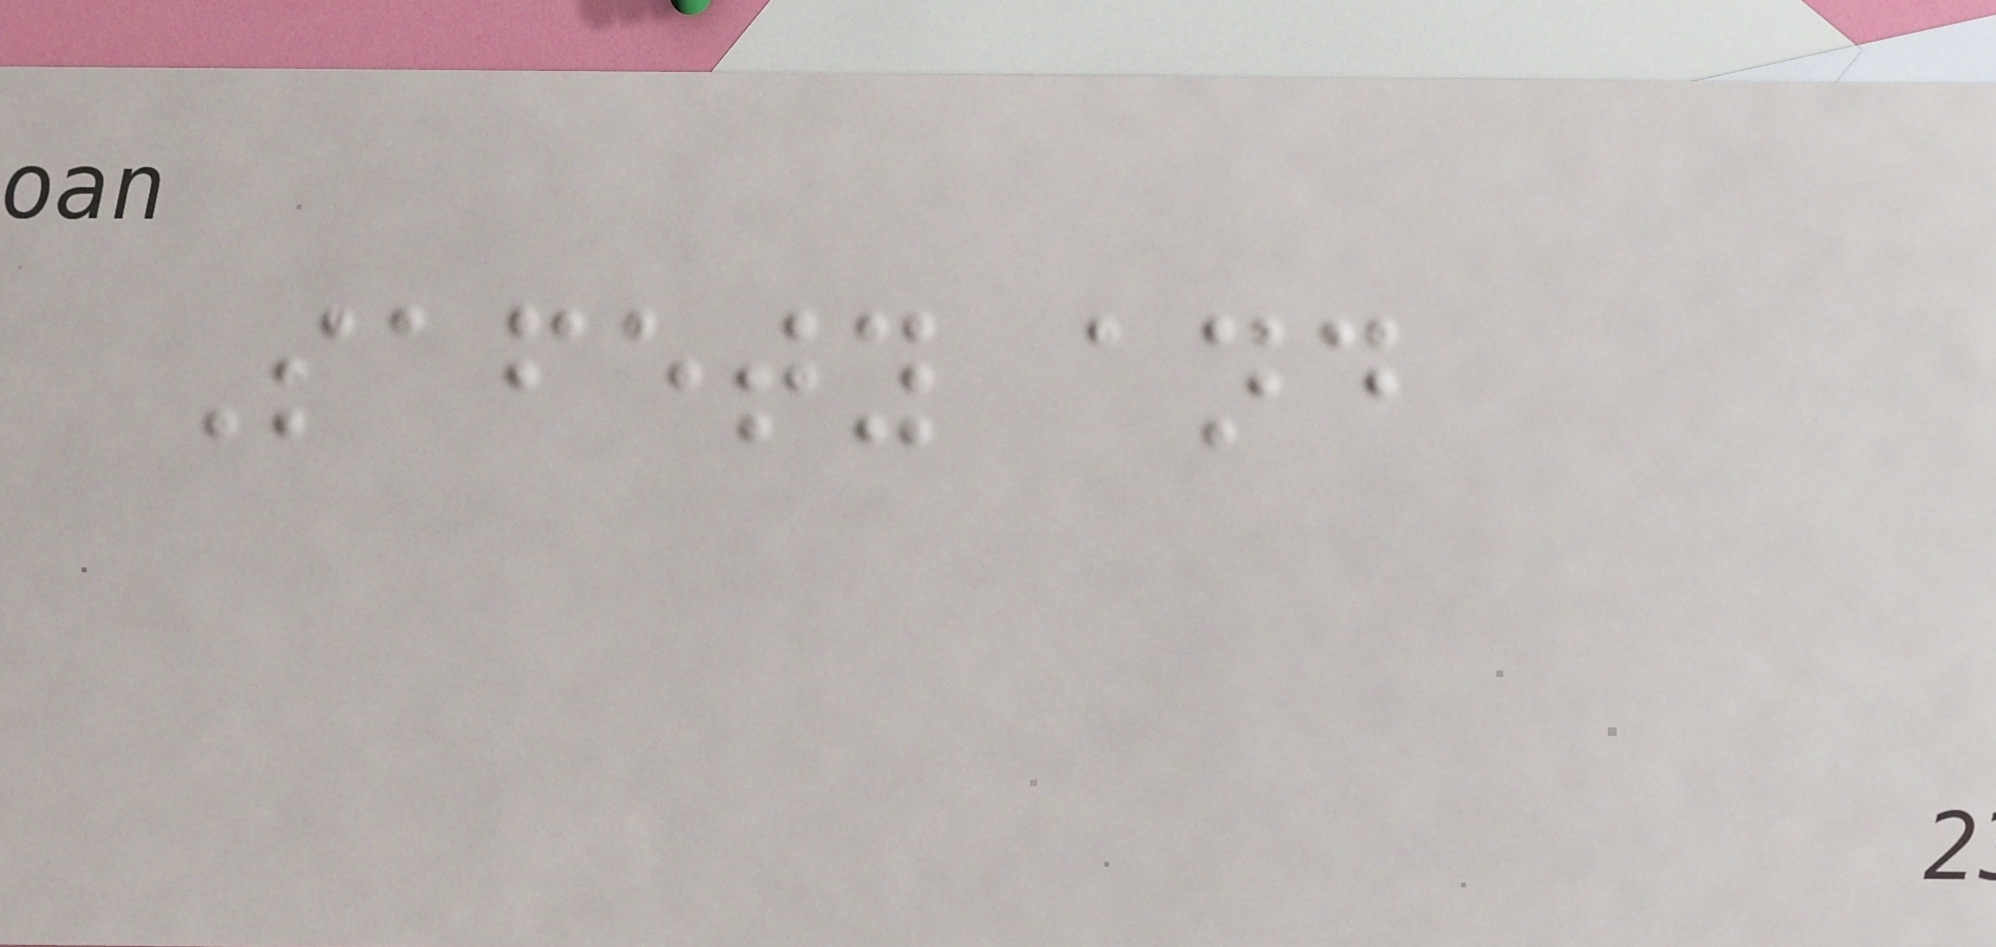Safety and
